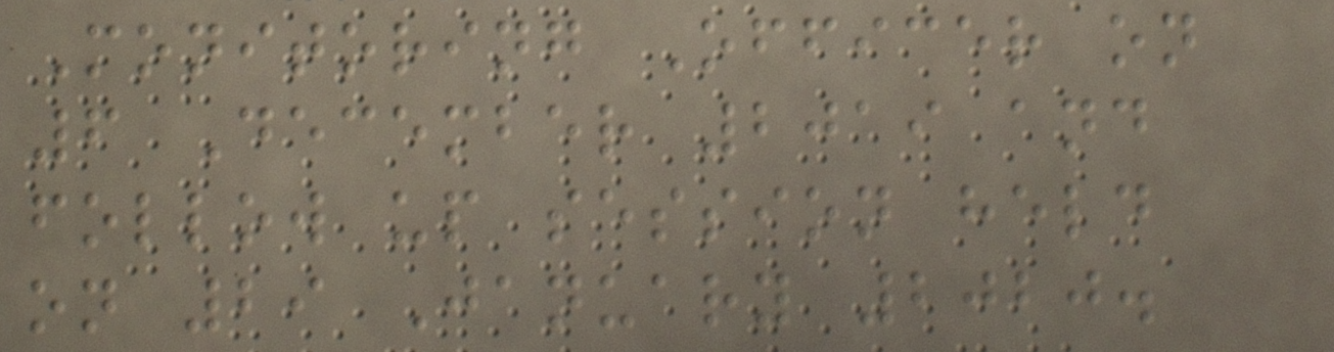Monitoring Officer on
6 December 2019 and
follow up session held
on 29 January 2020.
